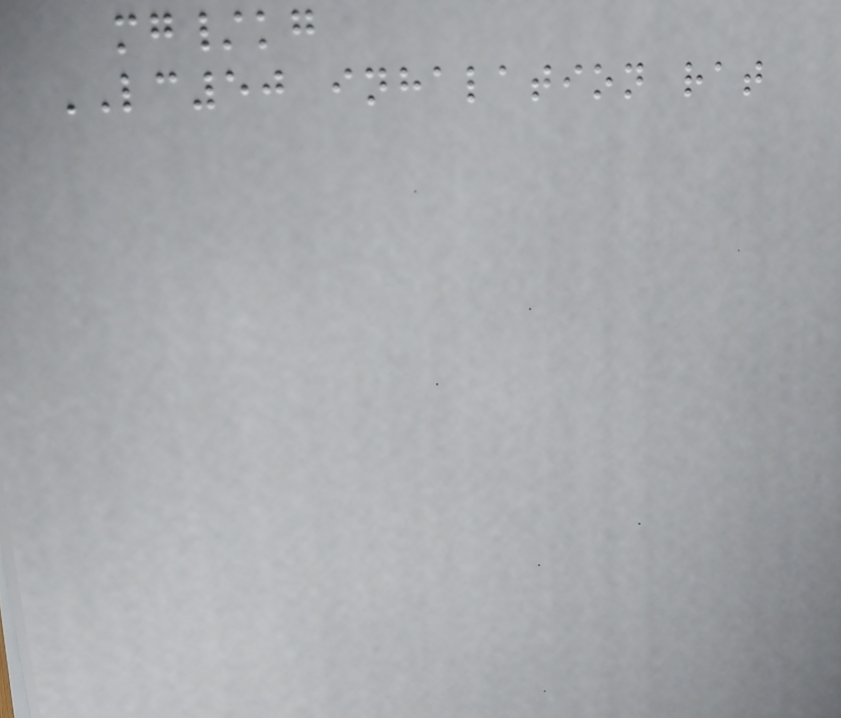mg/kg
LC50 inhalation rat
